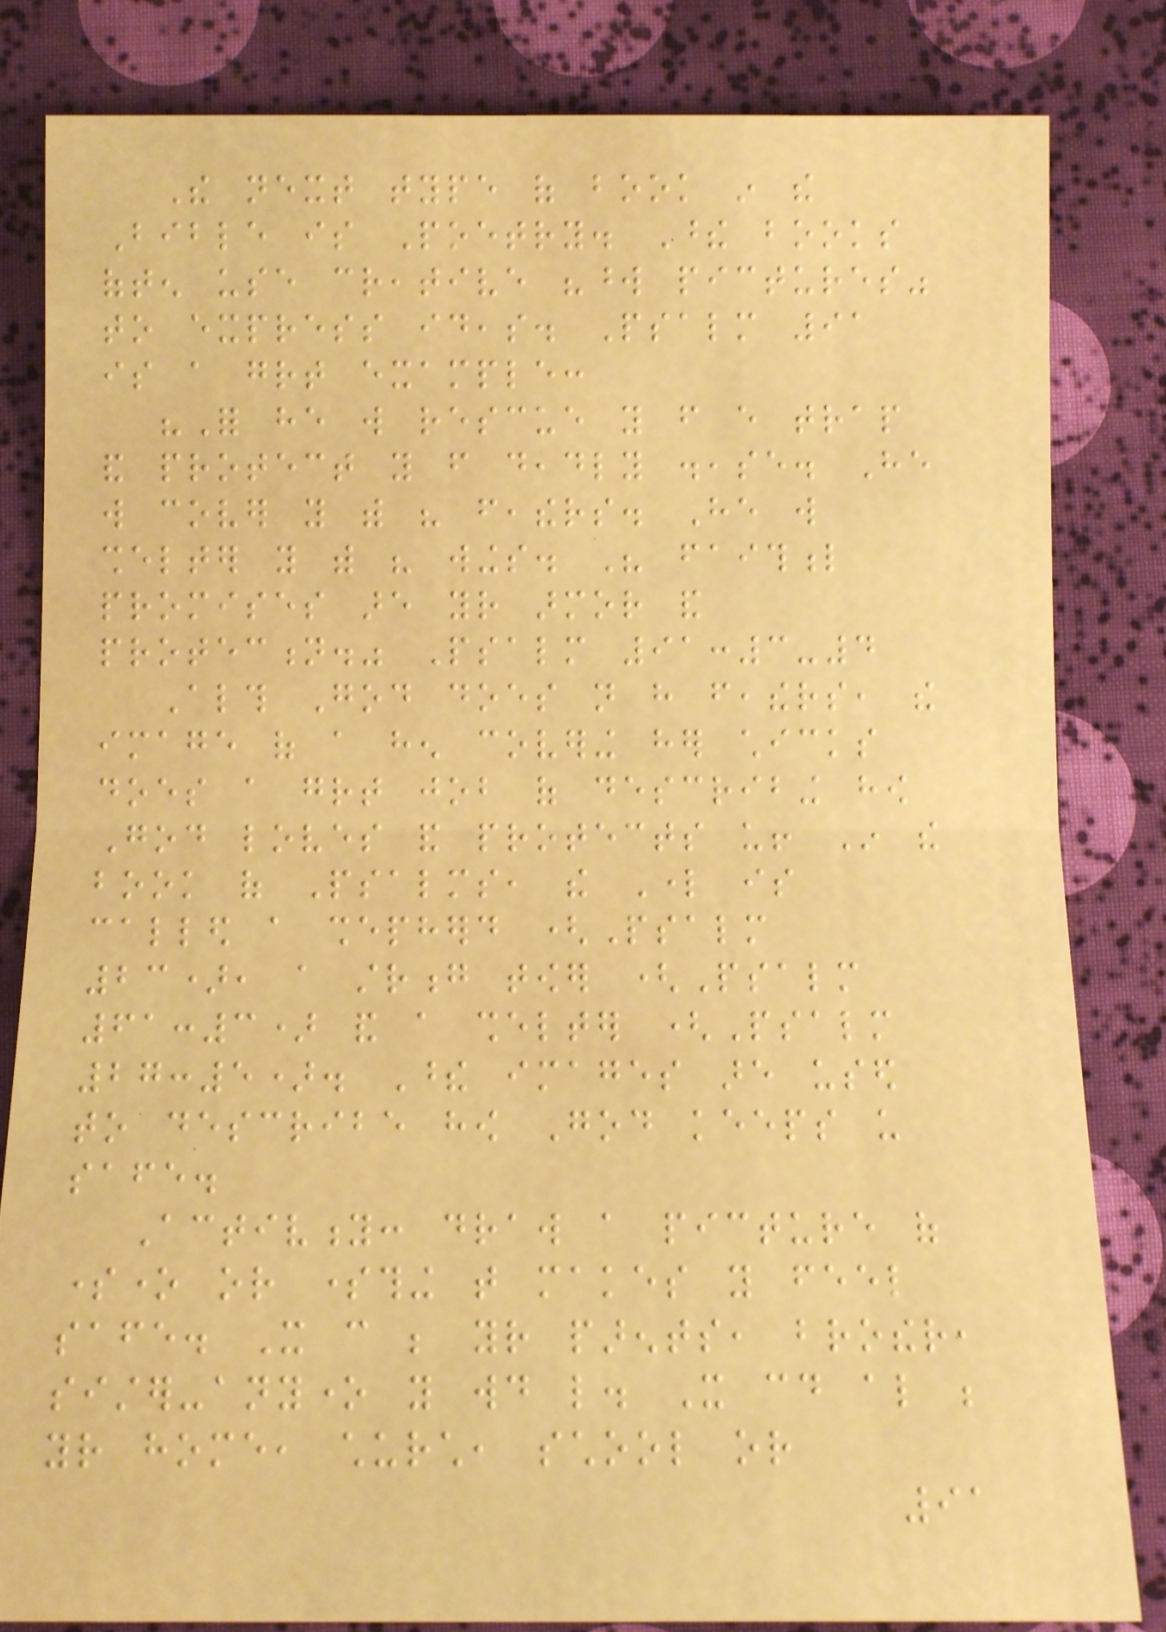The next type of book in the
Bible is Poetry. These books
often use creative "word pictures"
to express ideas. Psalm 91
is a great example:
"For he will rescue you from every trap
and protect you from deadly disease. He
will cover you with his feathers. He will
shelter you with his wings. His faithful
promises are your armor and
protection." Psalm 91:3-4
Although God does not have feathers, the
image of a hen covering her chicks
does a great job of describing how
God loves and protects us! In the
book of Psalms, the Lord is
called a shepherd (Psalm
23), a strong tower (Psalm
61:3) and a shelter (Psalm
27:5). These images are used
to describe how God keeps us
safe.
Activity: draw a picture of
someone or something that makes you feel
safe. It can be your parents, brother,
sister-anyone you would like. It could also be
your home, church, school or
91
